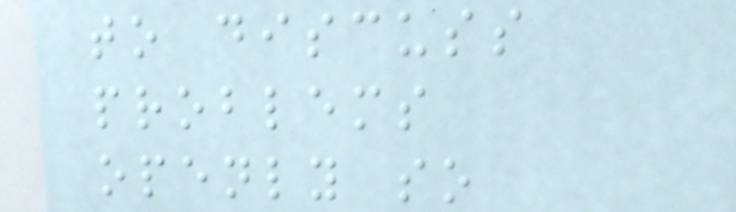to discuss
problems
openly so
